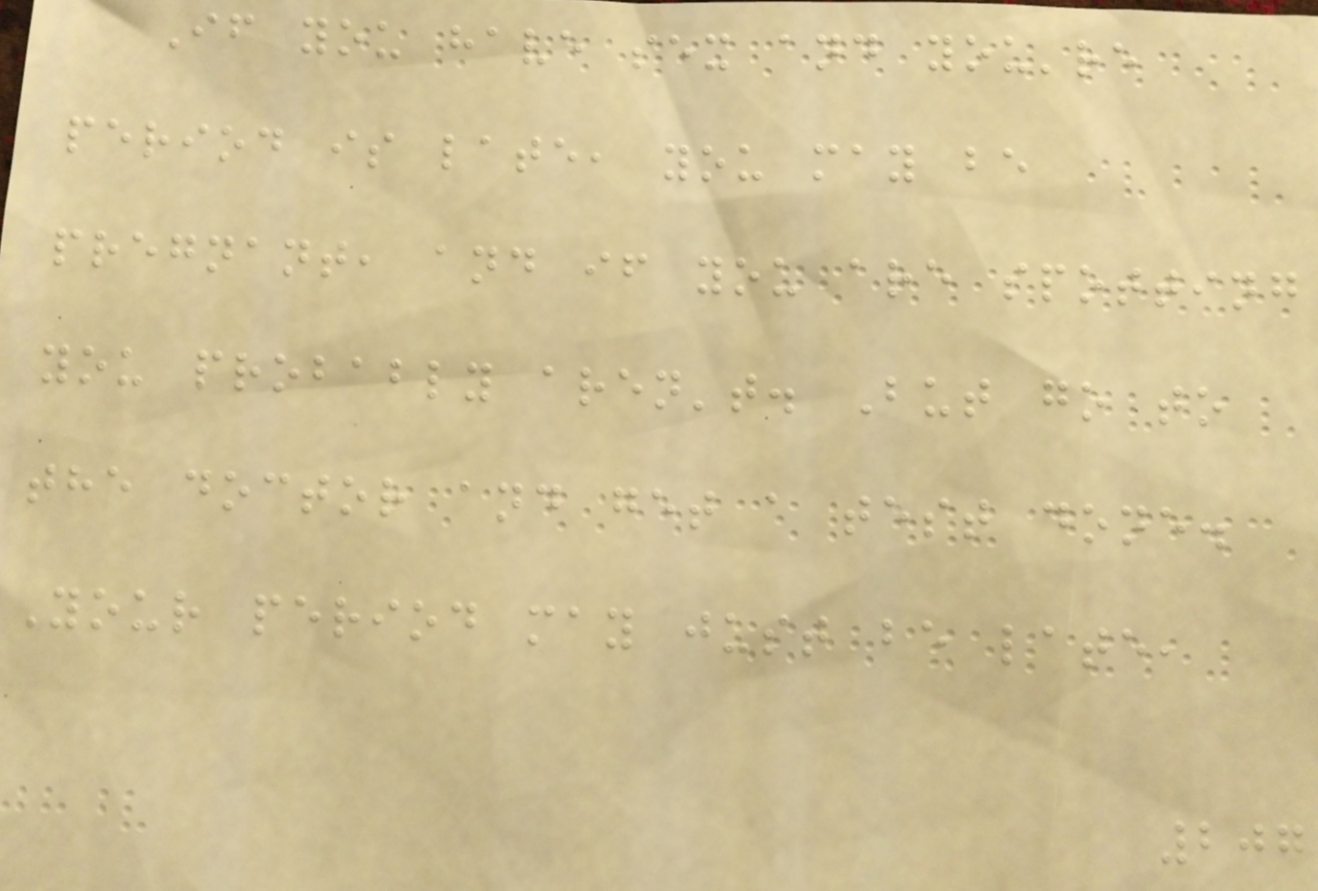If you have sex and you're
period is late, you may be
pregnant, and if you are spotting
you probably aren't. But go to
the doctor and get a test done.
Your period may just be late,
207
